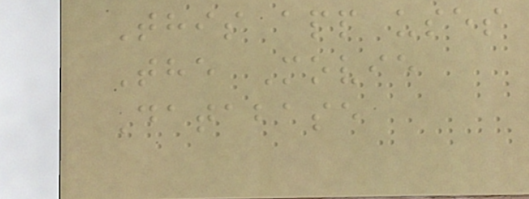This app uses
The Movie
Database
